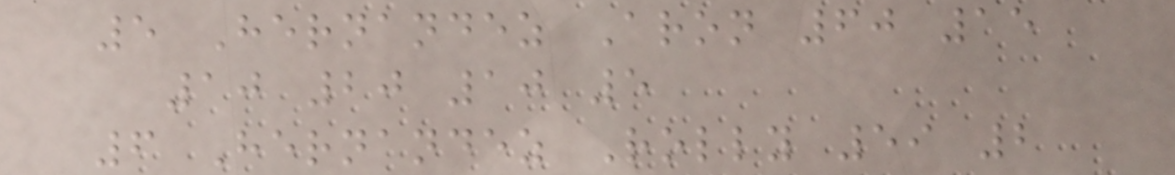5 Hernandez Aron 60 15
10 20 10 5
6 Hernandez Rolly 59 2
